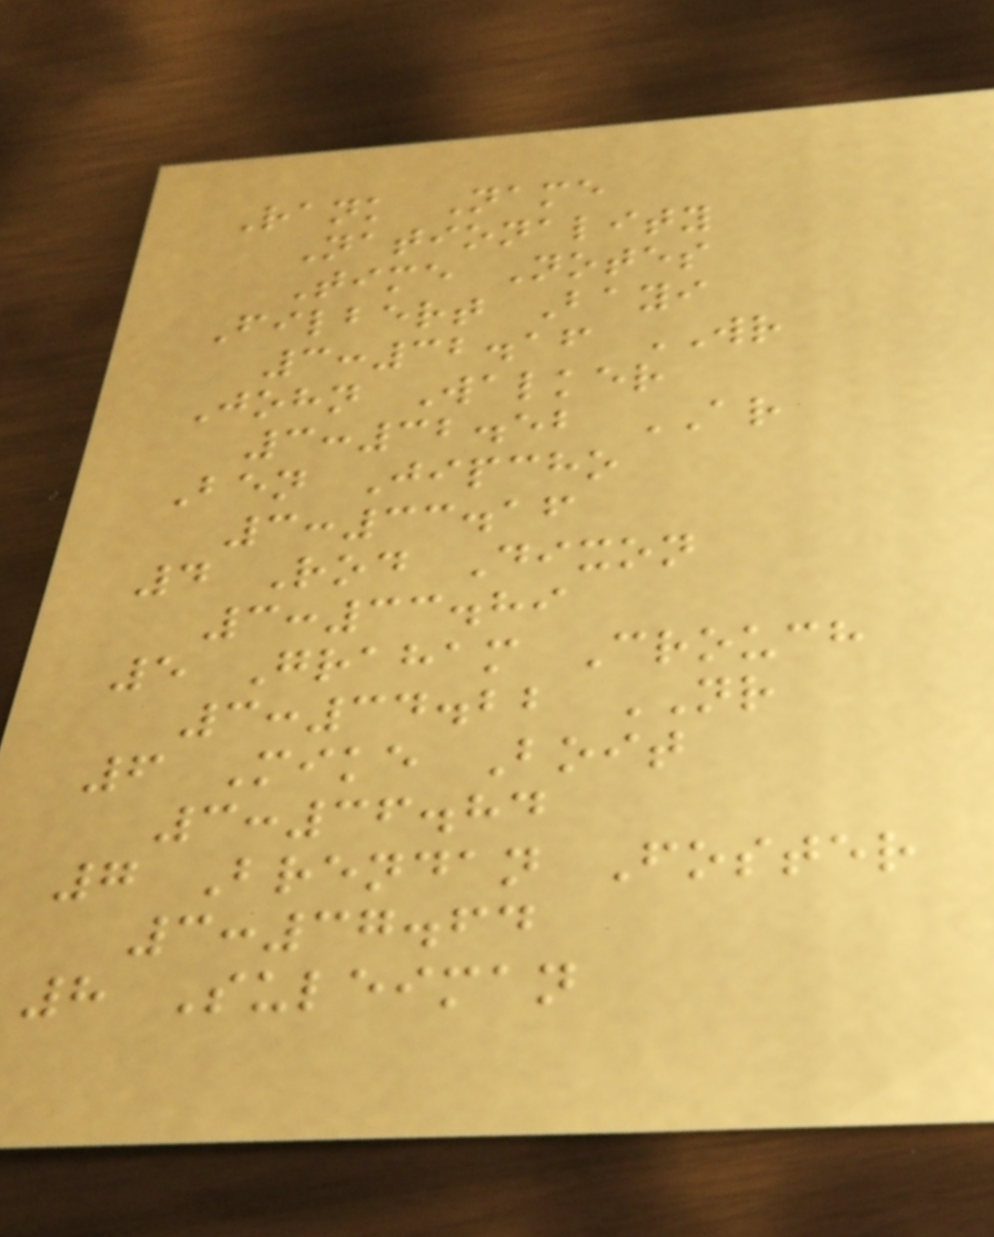Rank Name
Nationality
Time Notes
Filbert Bayi
3:32.16 WR
John Walker
3:32.52 AR
Ben Jipcho
3:33.16
4 Rod Dixon
3:33.89
5 Graham Crouch
3:34.22 NR
6 Mike Boit
3:36.84
7 Brendan Foster
3:37.64
8 Suleiman
